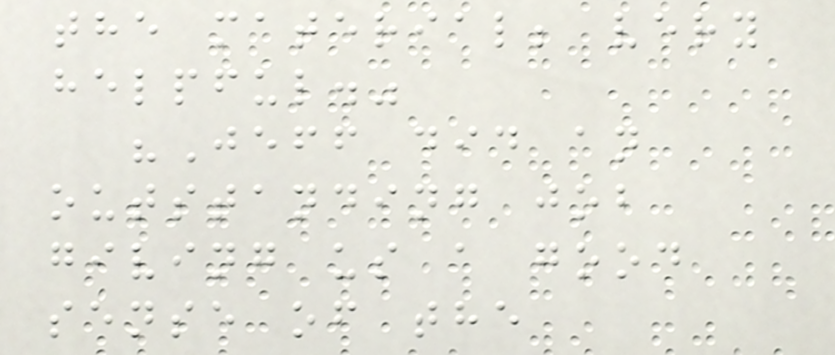the material; very
helpful."
"Jeff did an
outstanding job
giving us a good
sense of the
